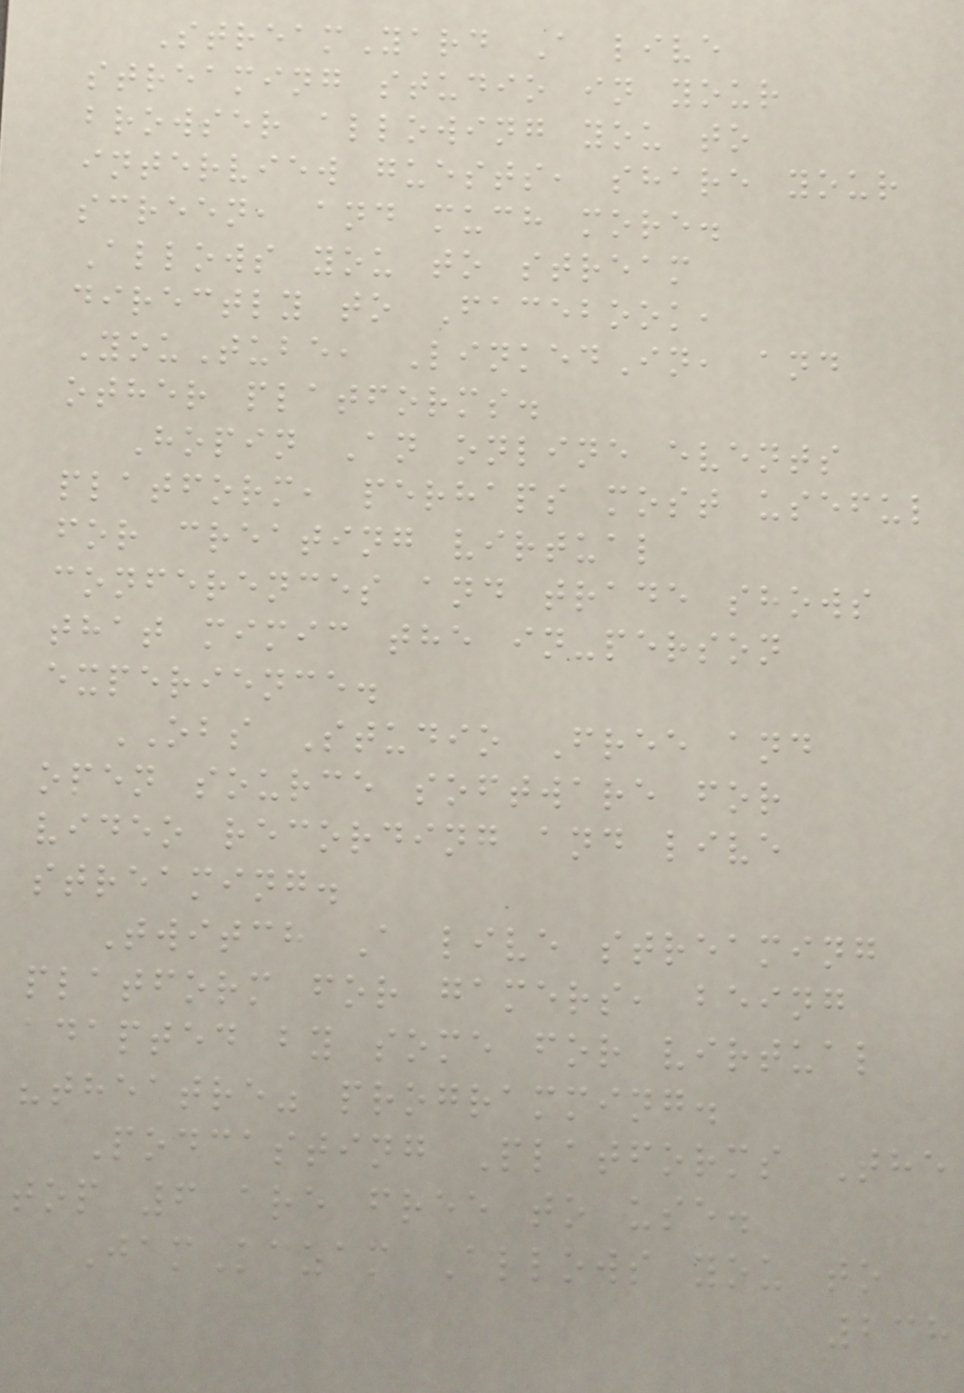StreamYard A live
streaming studio in your
browser allowing you to
interview guests, share your
screen, and much more.
Allows you to stream
directly to Facebook,
YouTube, LinkedIn, and
other platforms.
Hopin An online events
platform, perhaps most useful
for creating virtual
conferences and trade shows
that mimic the in-person
experience.
OBS Studio Free and
open source software for
video recording and live
streaming.
Twitch A live streaming
platform for gamers, being
adapted by some for virtual
"theatre" programming.
Podcasting Platforms The
top 6 are free to use.
JamKazam Allows you to
238
